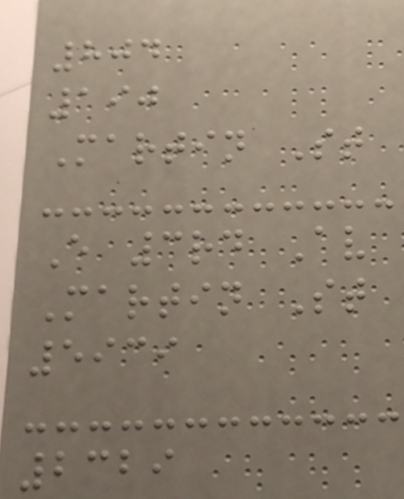804
190
Martin St
E 3rd Av
Martin St
5939
2329
